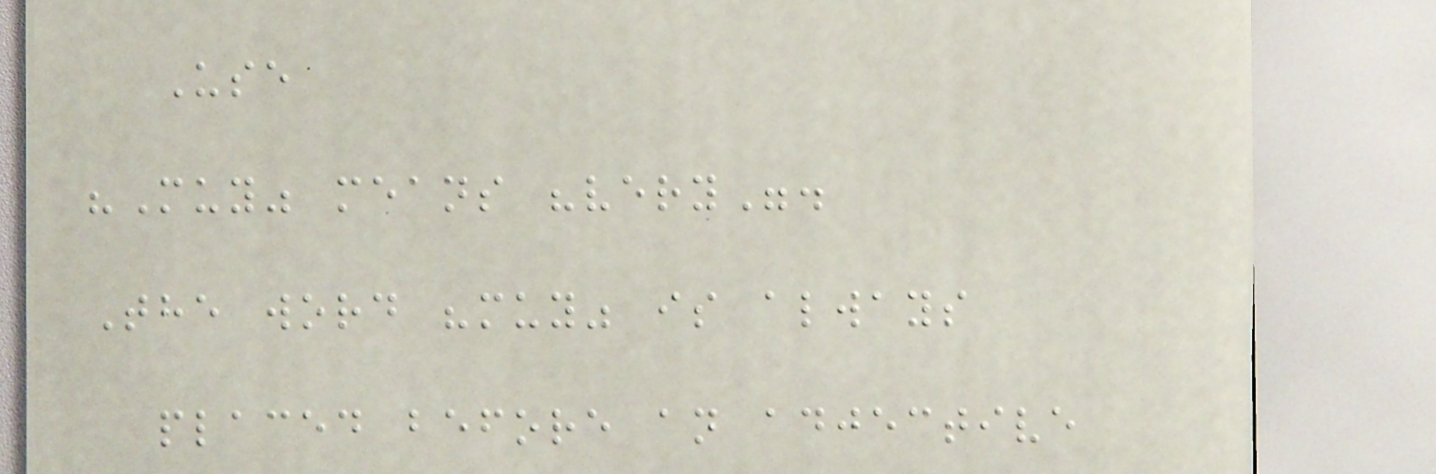Use
"Muy" means "very".
The word "muy" is always
placed before an adjective
